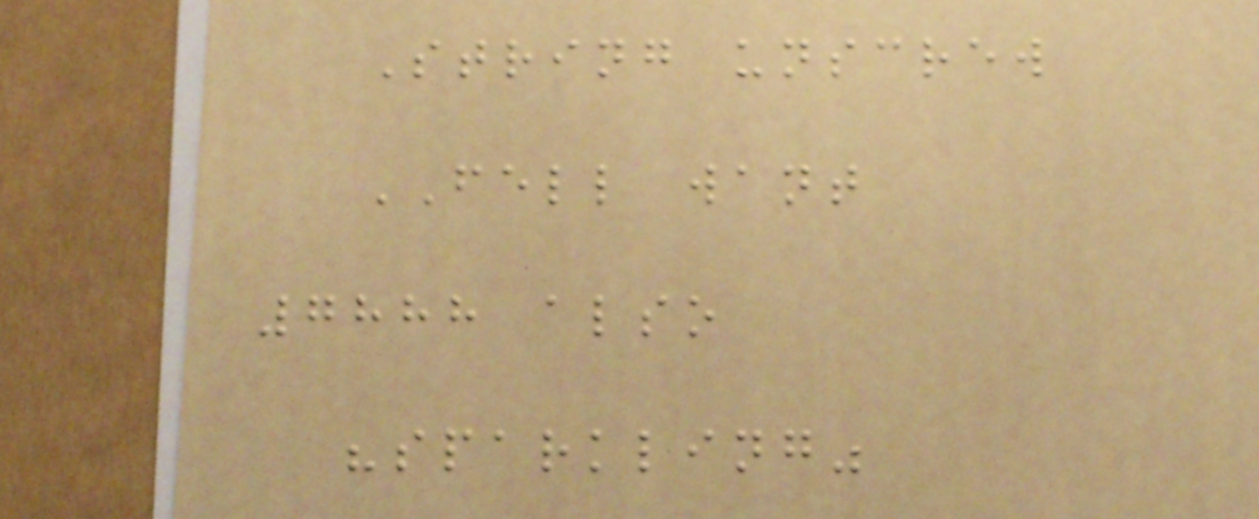String unscrew
FELL want
7888 also
"sparkling"
